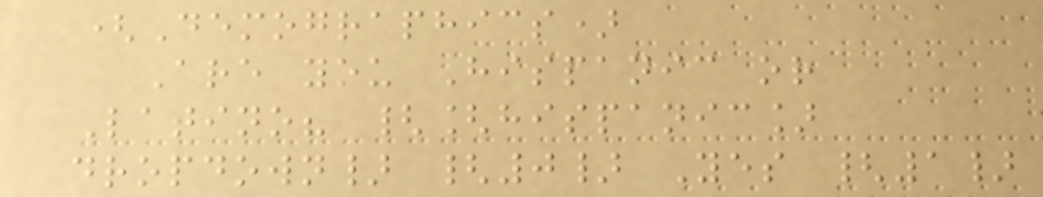(Demographics)
Are you Hispanic or
Latino? {[hispanic]
dropdown} {0} Yes {1}
